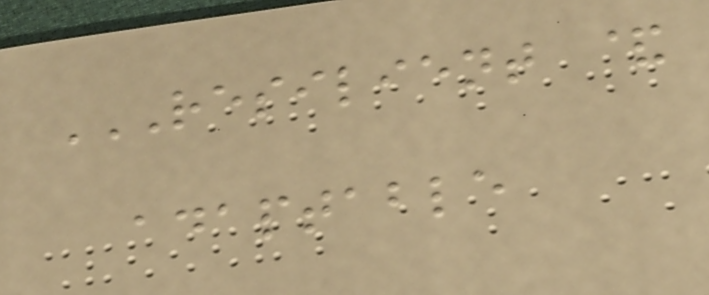RESILIENT &
ADAPTABLE
